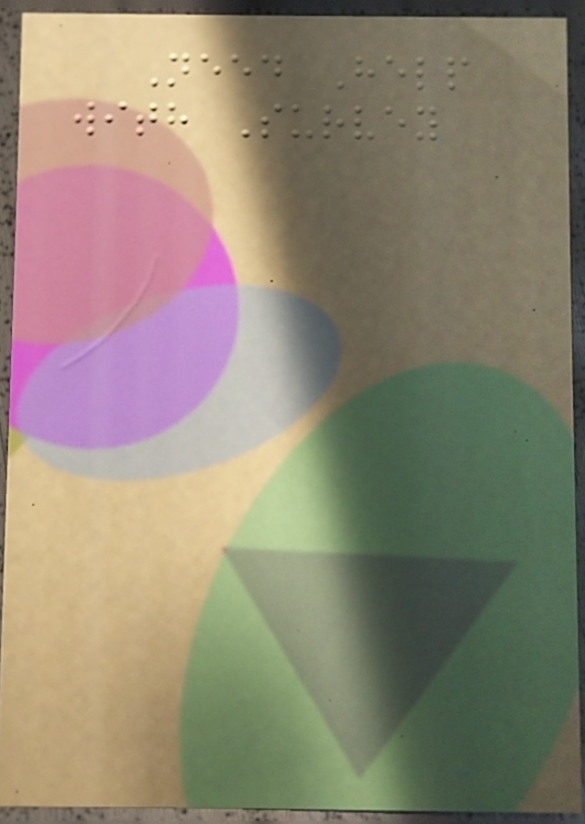Need Help
with Survey
